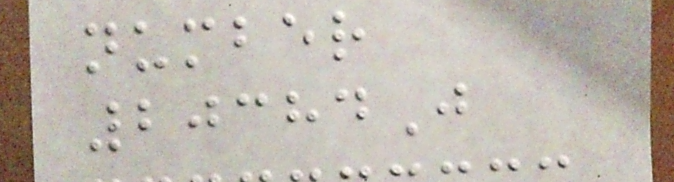number
20384J
